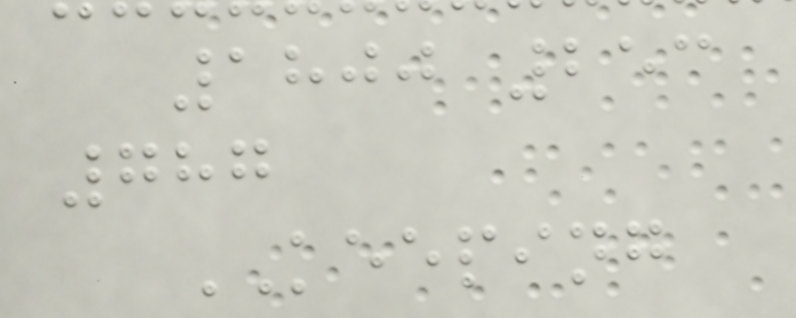1800 253
787
KEEPING
